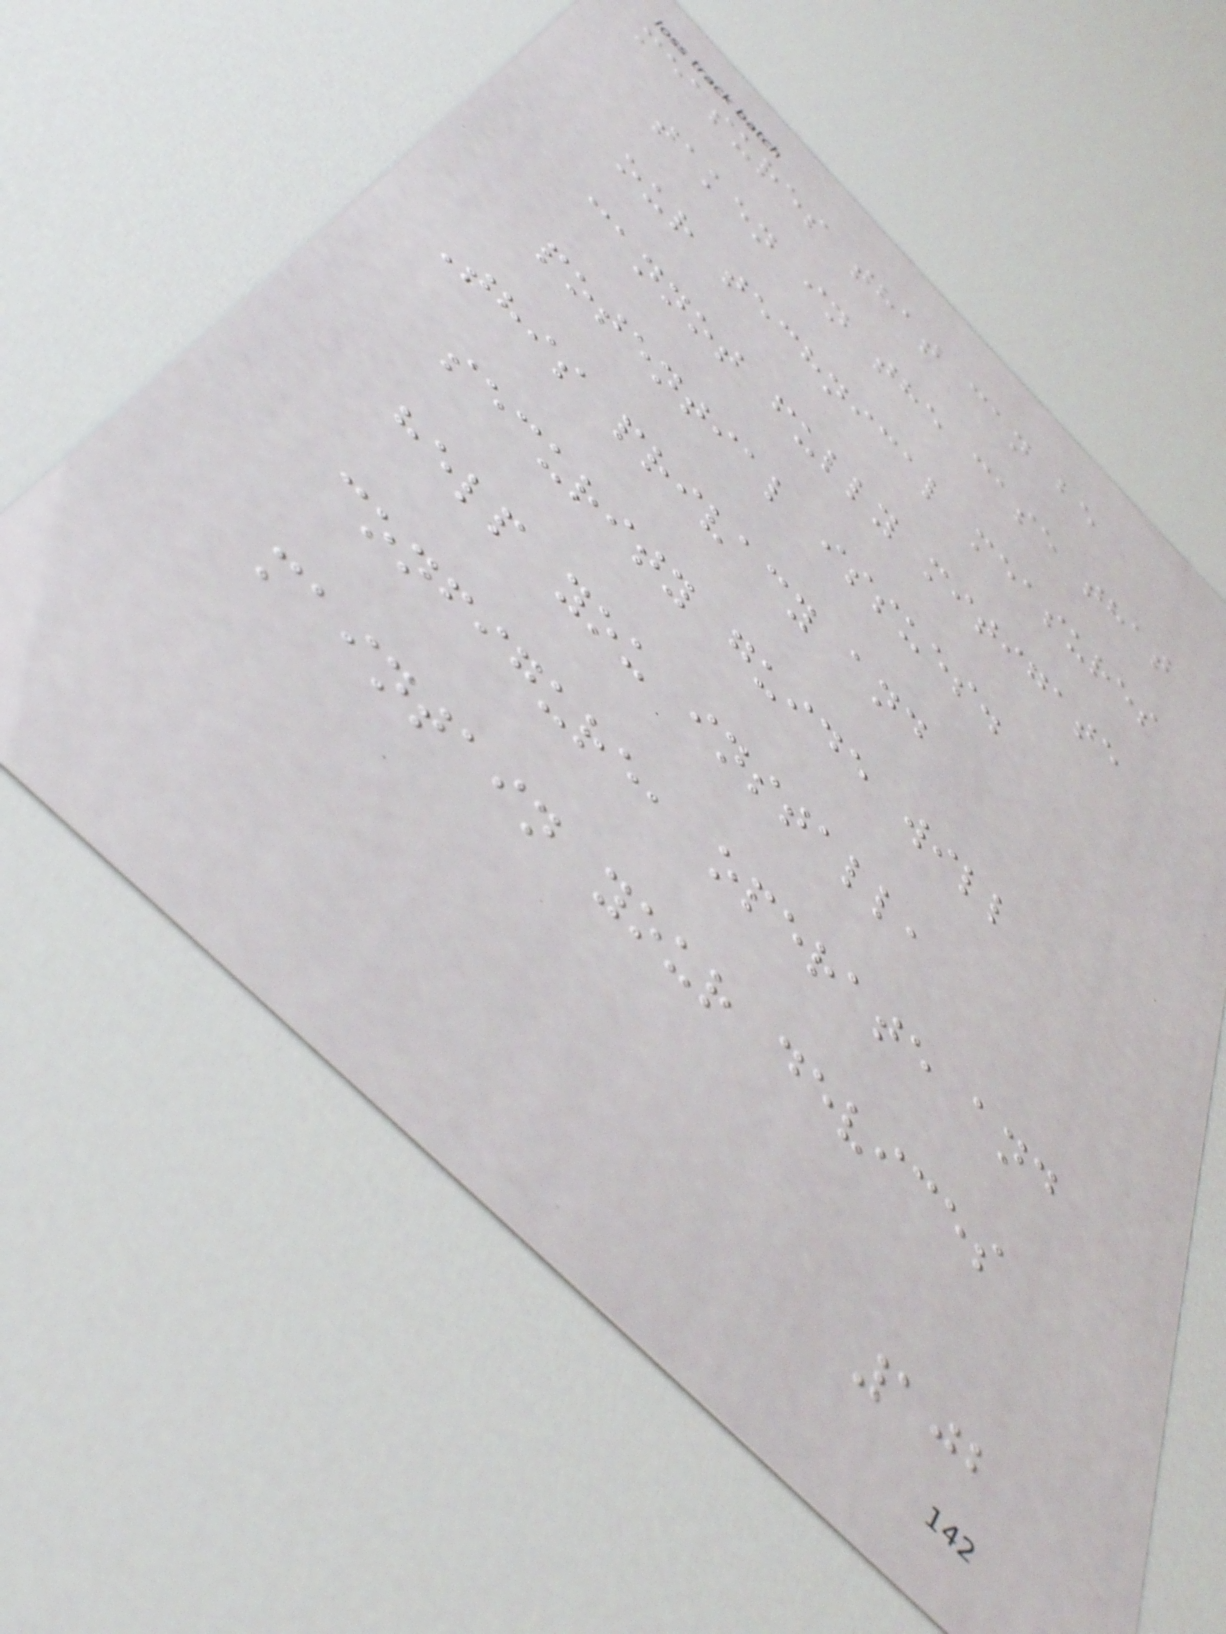measures that can be
taken in the case that
our technical measures
cannot fully mitigate
potential issues.
This privacy and
security guide will
help you install,
configure, operate and
maintain your devices
102
